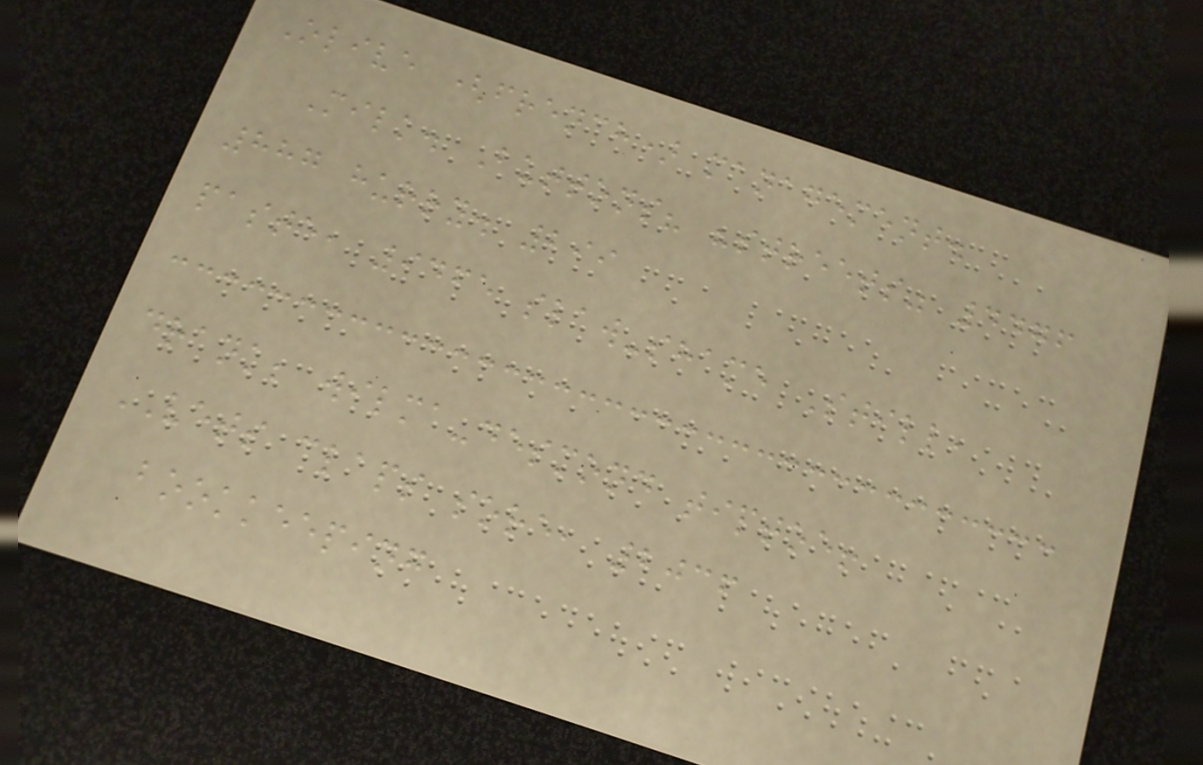Olive (french) management.
Milk. Buttons? "streets" 4476
887 hurry. 299
paste, 9465 slaw-shame Still,
drank; wilma-desmond tiptoe!
VETS claps sore, 2036
bookkeeping
